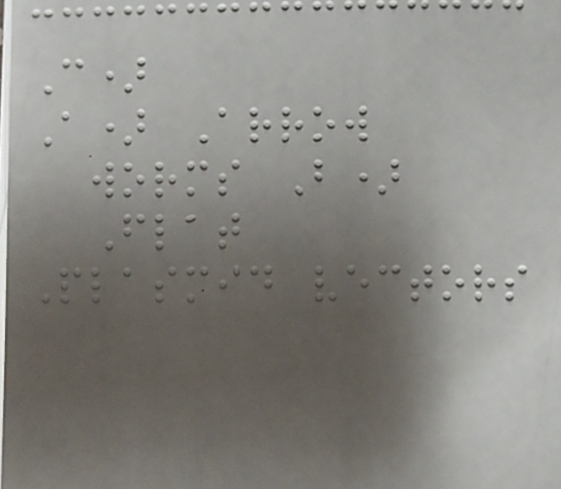C)
A) Arrow
worms B)
Flat
Plasmid vectors
